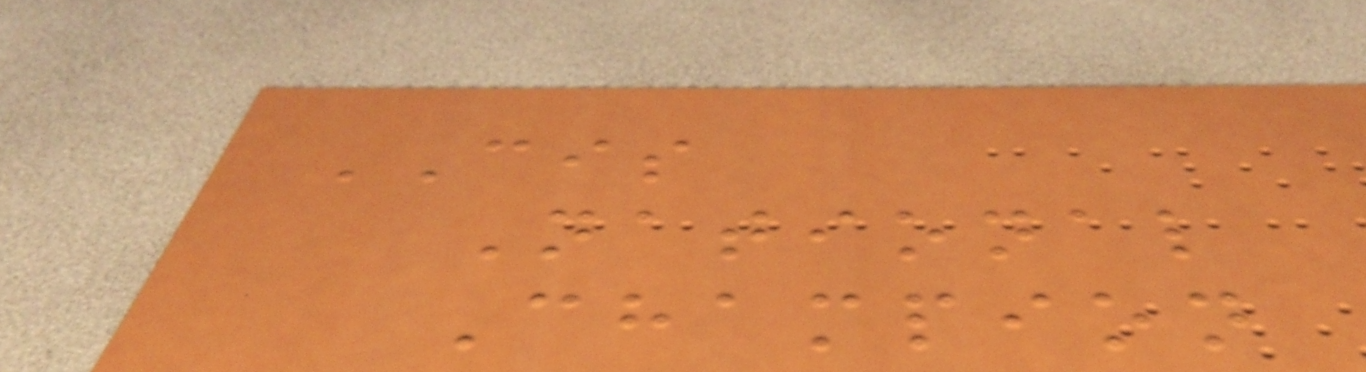CIS
National
Champion
